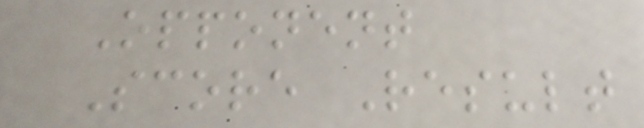Opponent
Score Result
